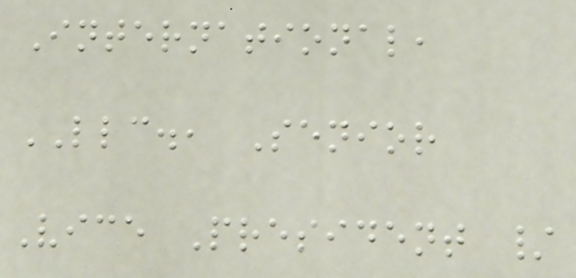International,
LLC., Senior
Vice President /
